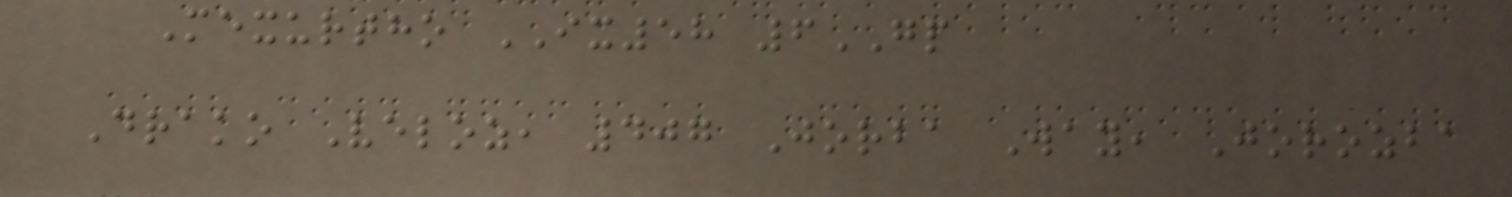Mexurtho IX58 6GP
Drako Veloz, 407 Jorba Way, Jorozba
